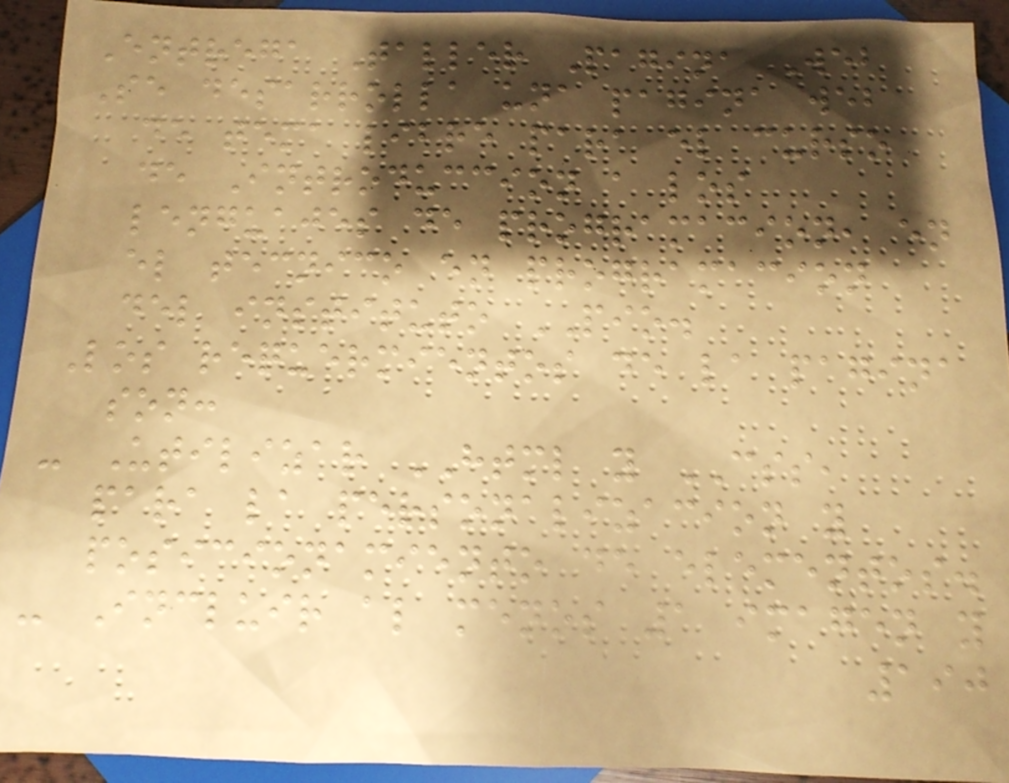Entrega Taller Pagina Web
Se desarrolla una pagina web
de tema libre para el curso
de Introduccion a los
lenguajes de programacion, en
el tecnico en programacion
del instituto PIO.
Los requermientos de la pagina
son:
- Utilizar HTML y CSS,
para la personalizacion y
posicionamiento de elementos.
- Incluir al menos 1 imagen y
190
